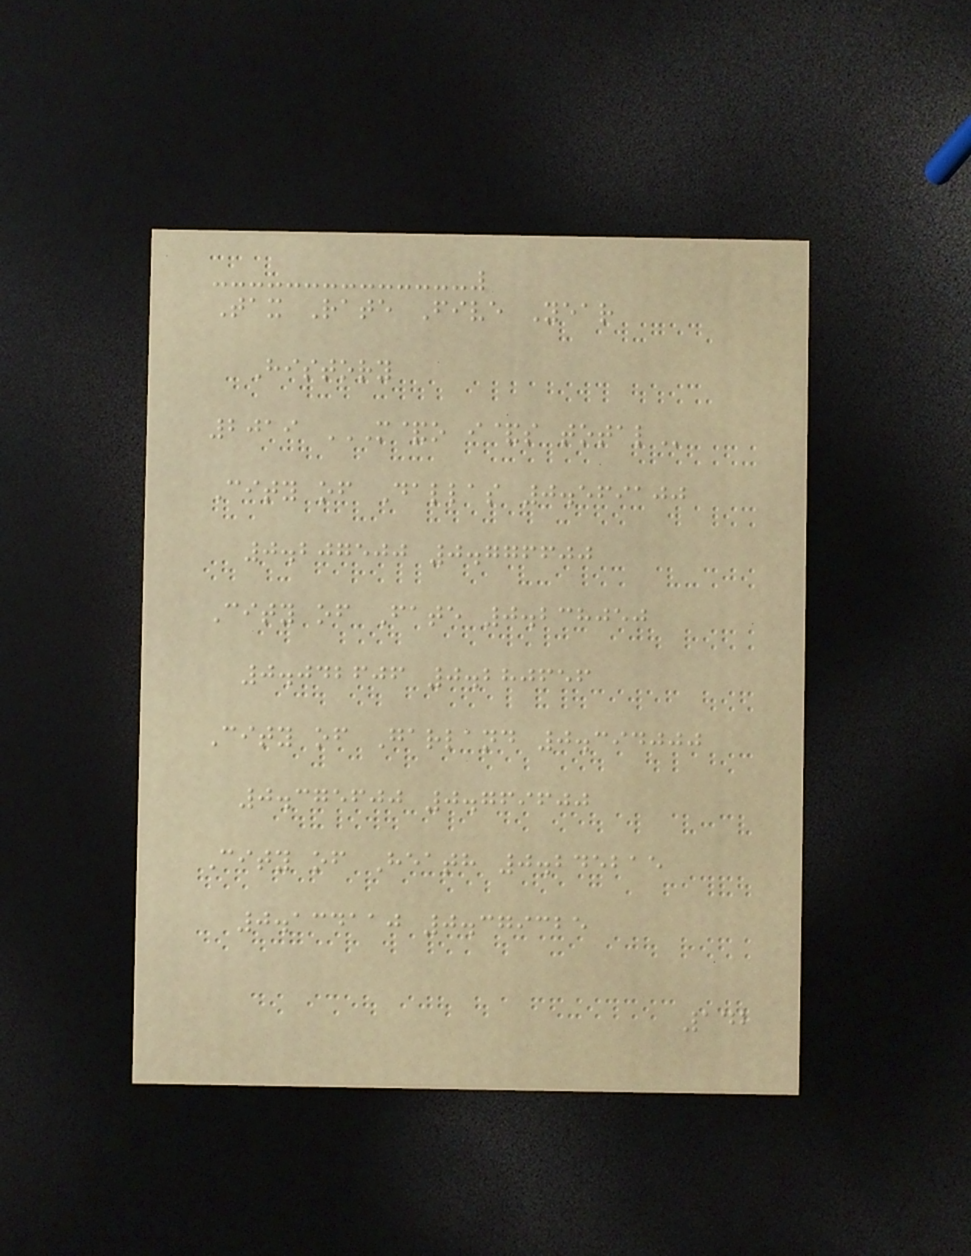Tax Rate Five Year
History
2019 M&O I&S TOTAL
City of Dallas 0.569100
0.207500 0.776600
City of Fate 0.238050
0.042606 0.280656
City of Garland 0.394000
0.375600 0.769600
City of Heath 0.245215
0.134110 0.379325
142
